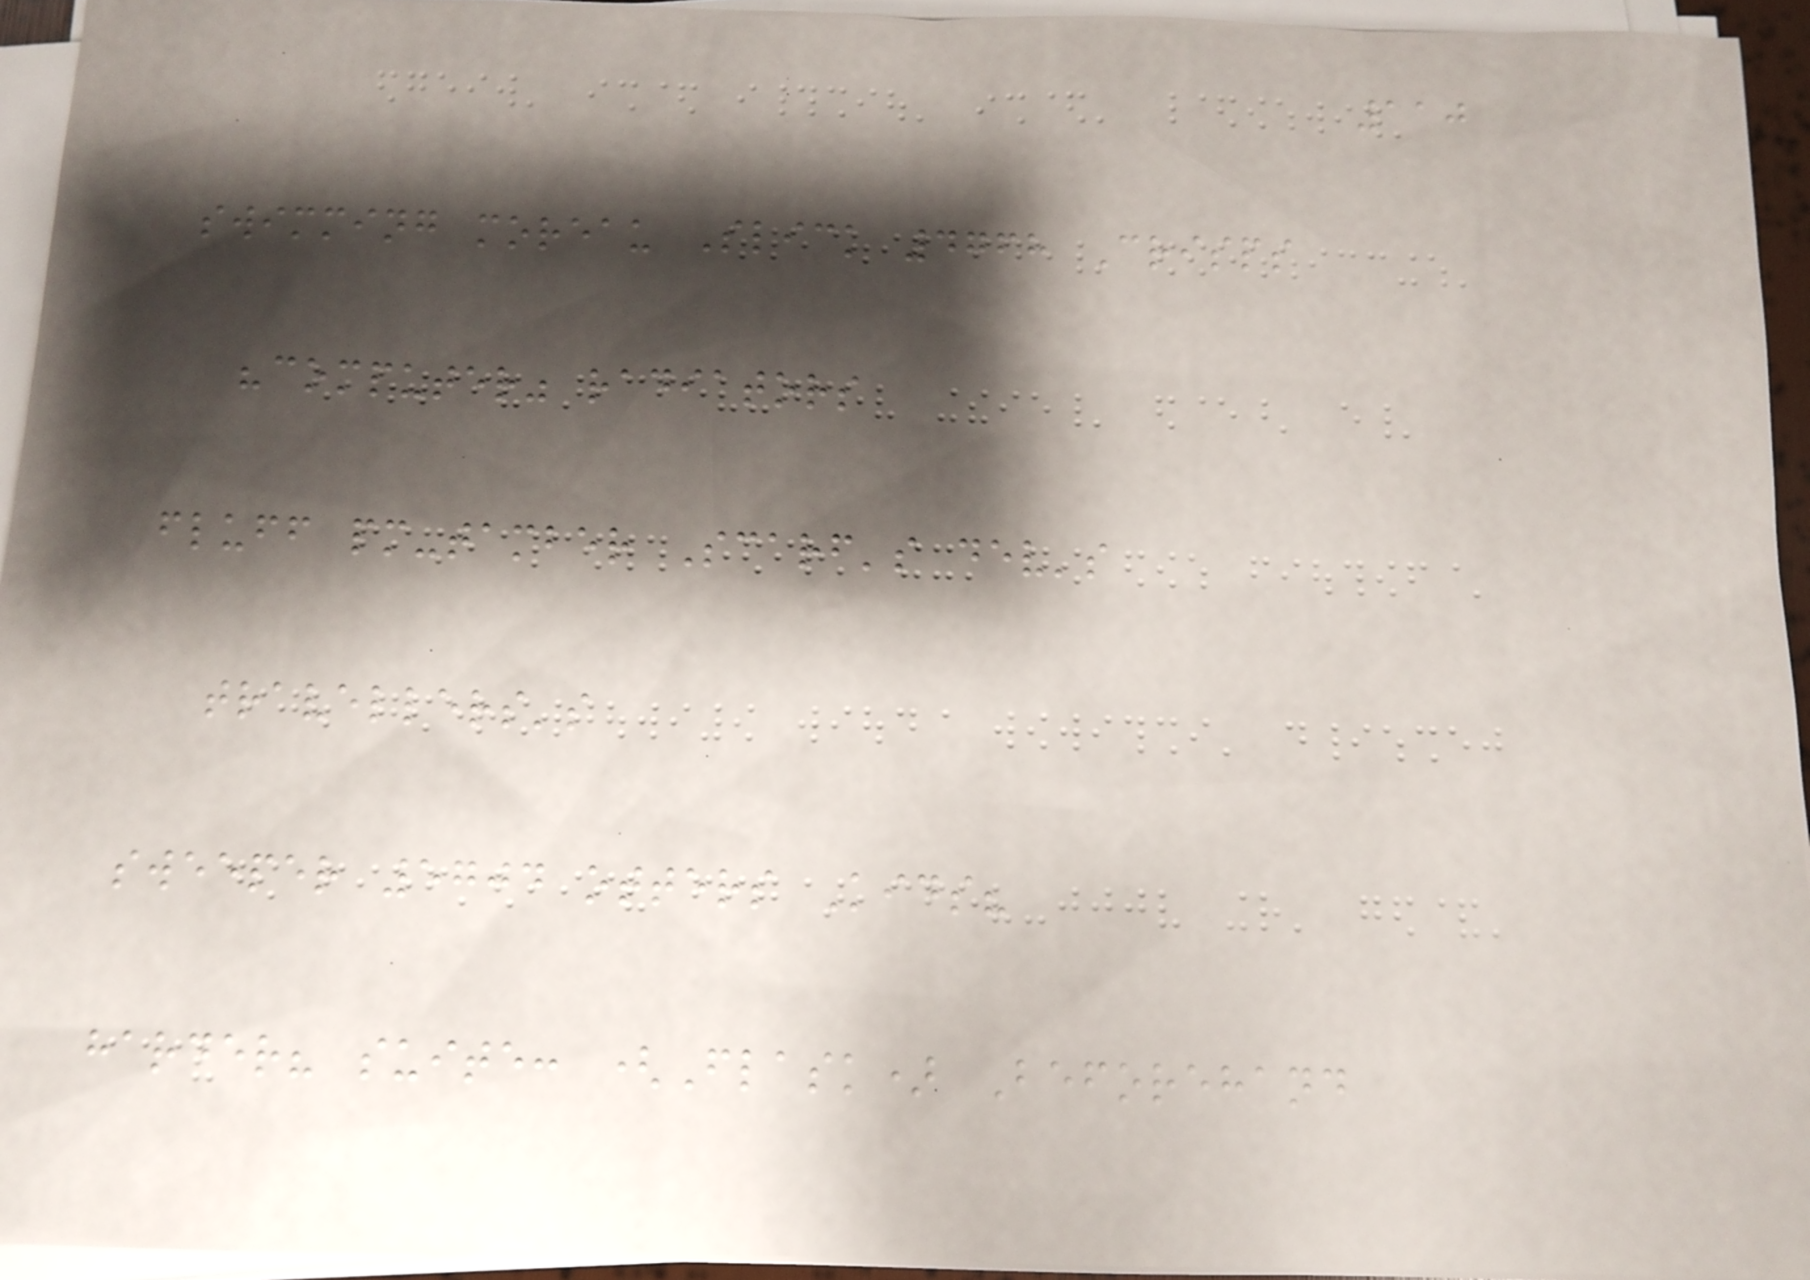110
swimming moreau Slick 4768 Crisps
"computer" radiators
fluff pm-tamber Scarf's dev's
travellers's
sweeper 5704 otters Kids?
harder? suite: (Flask) Beforehand
